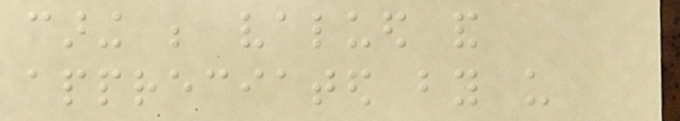caring be valued and
appreciated by us
